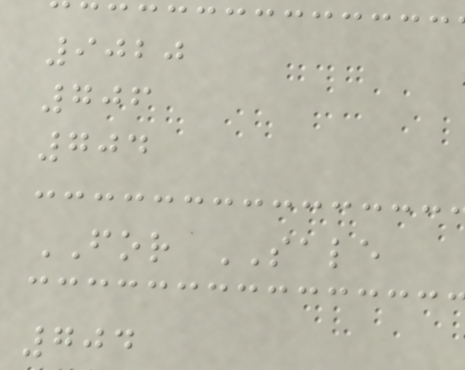9020
706
704
FOR SALE
704
